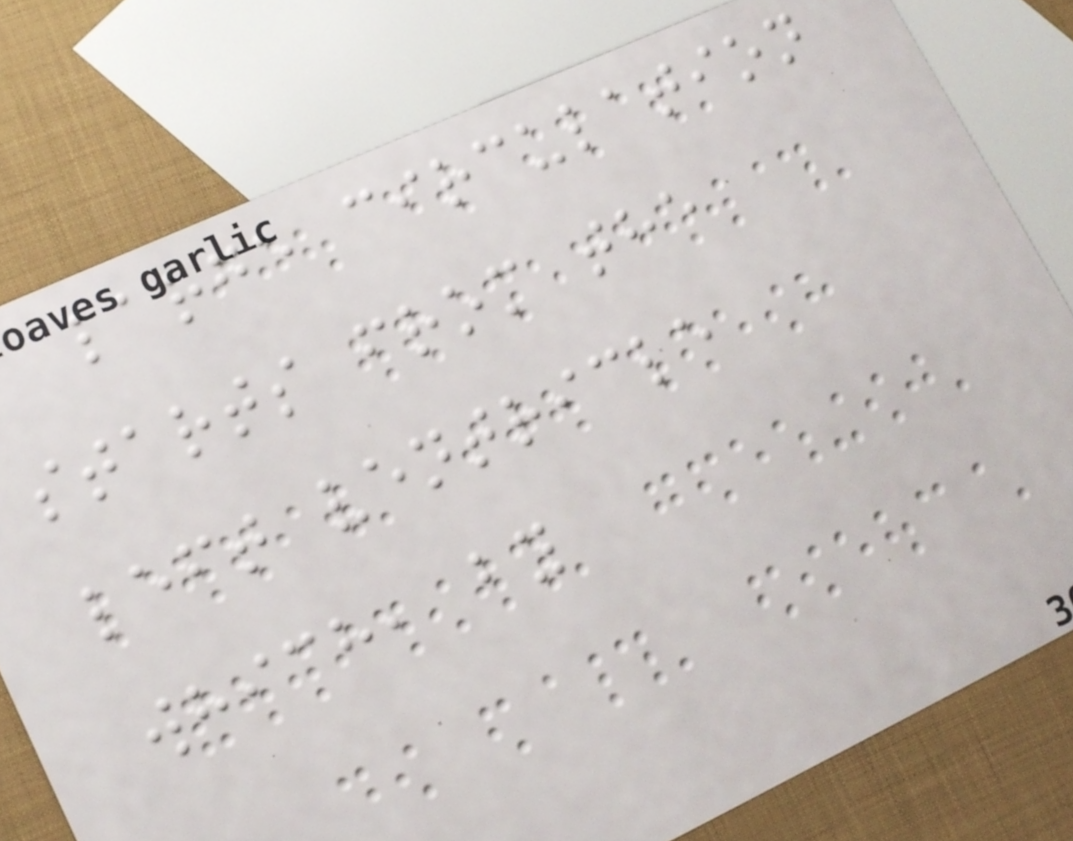large circulation
starts from the
left ventricle
which, by
